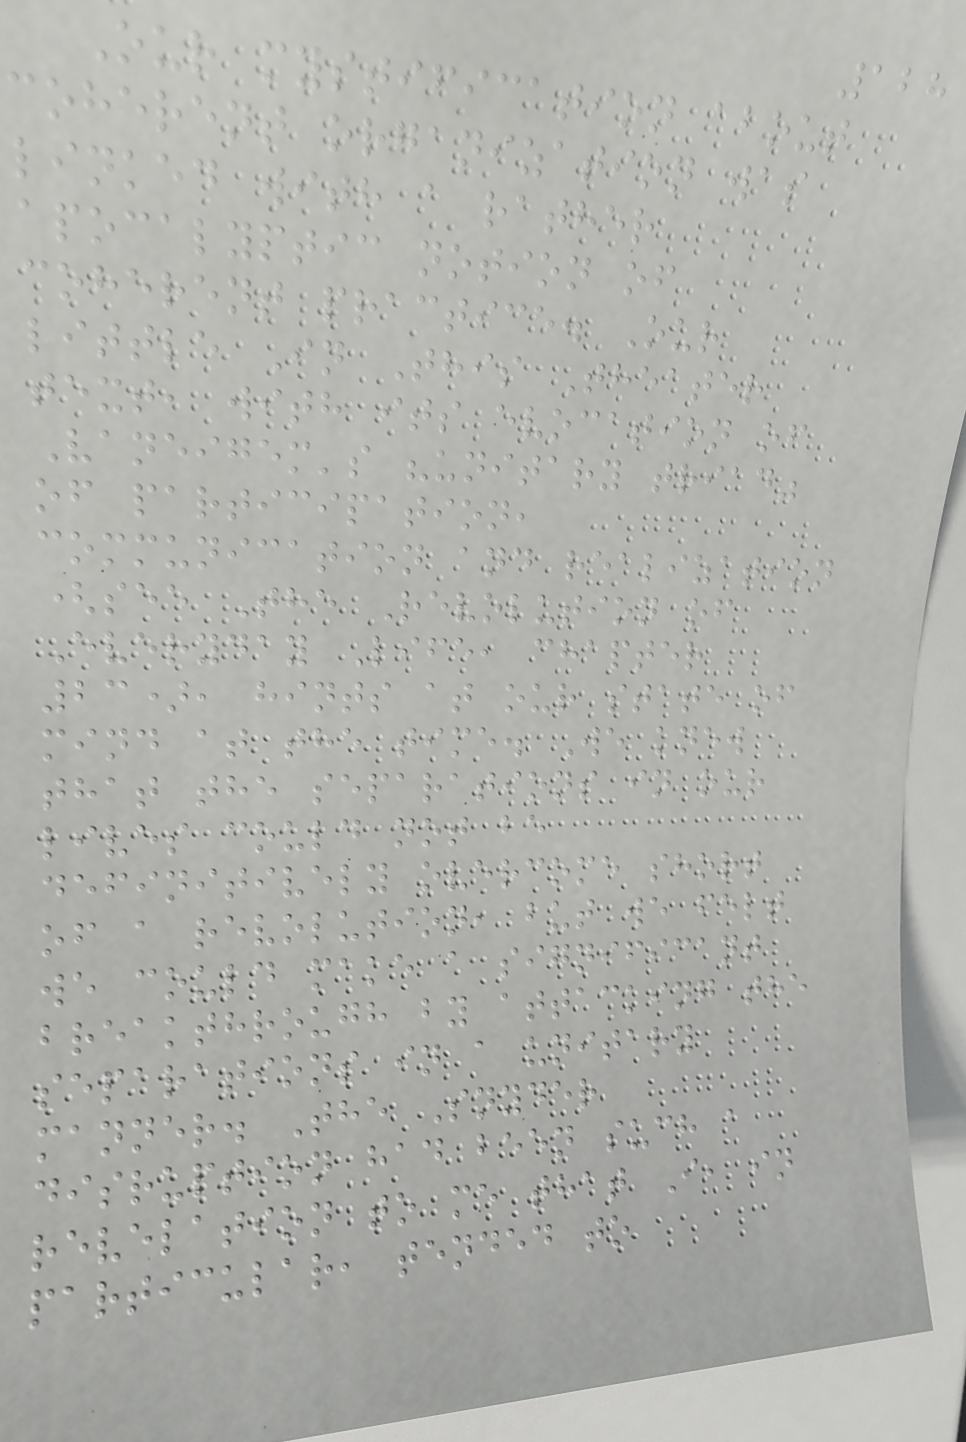128
Our mystification about
coherent organization was
linked with a rather
apocalyptic notion of
coherent practice. Our
little In This Theater
text, with its evocation of
Vaneigem's "unitary triad"
of participation,
communication and realization
(see The Revolution of
Everyday Life, chapter
23), hints at our state of
mind at the time. We knew
that the separations in our
lives could not be
definitively overcome short
of a revolution, but we felt
we could make a significant
breakthrough by attacking the
separations in a unitary
manner. The Snyder
disruption had been such a
revelation to me that I, in
particular, tended to
